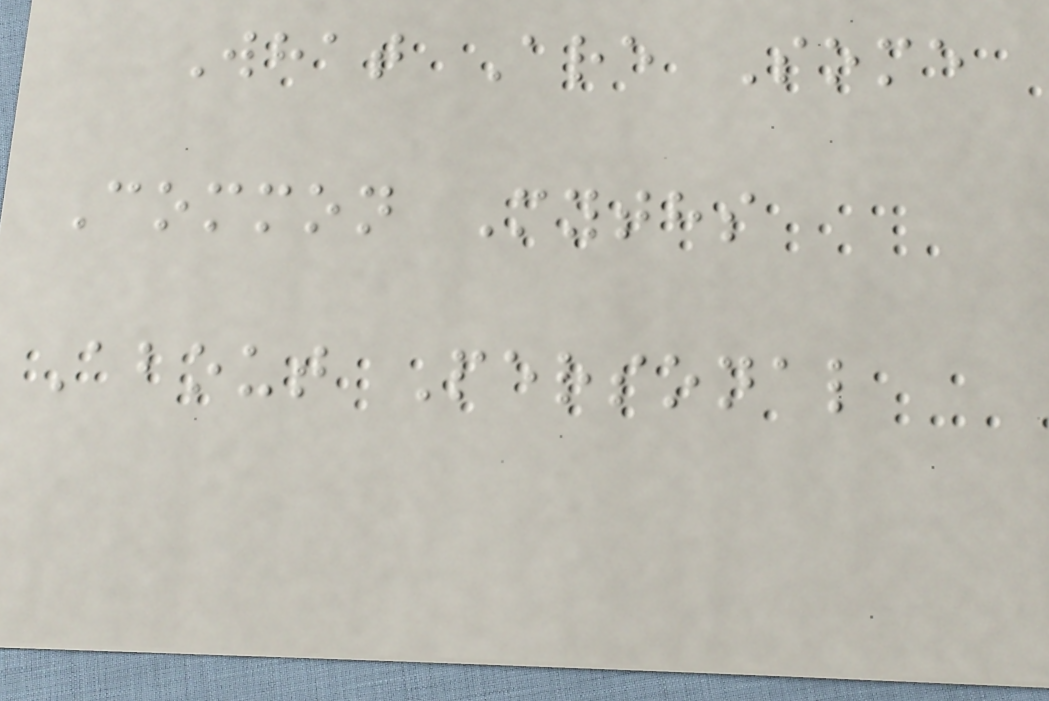What Are Some
Common Myths
About Personal
